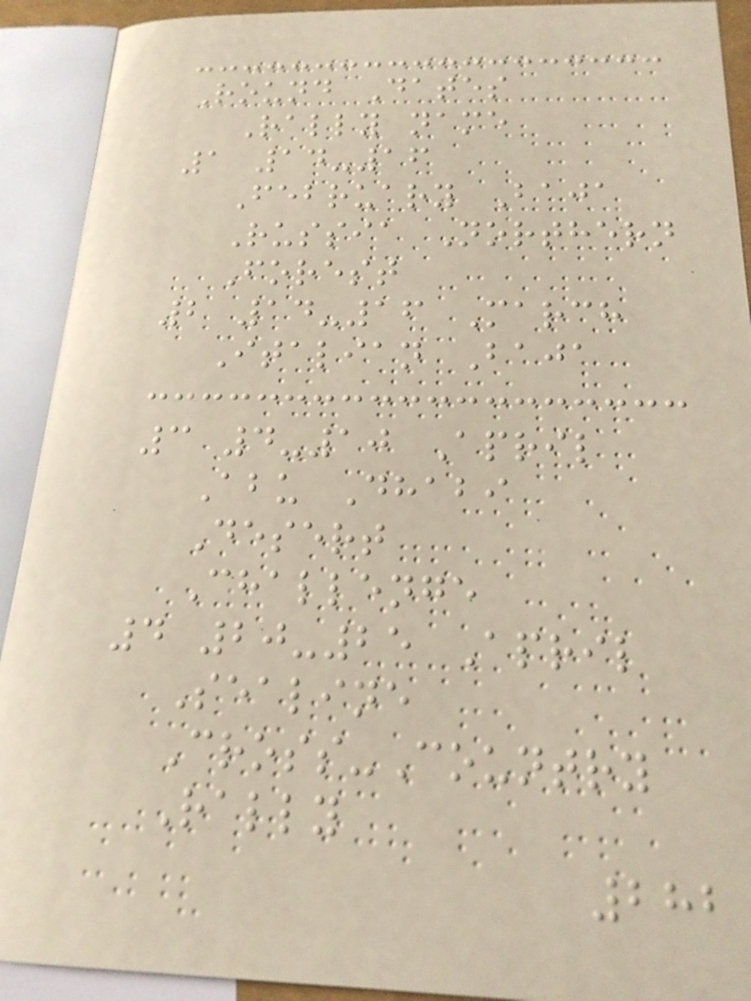Round Dates
Rally name
1 14-16
February Baja
Russia Northern
Forest
2 14-16 March
Italian Baja
3 4-10 April
Abu Dhabi
Desert
Challenge
4 20-25 April
Sealine
Cross-Country
Rally
282
